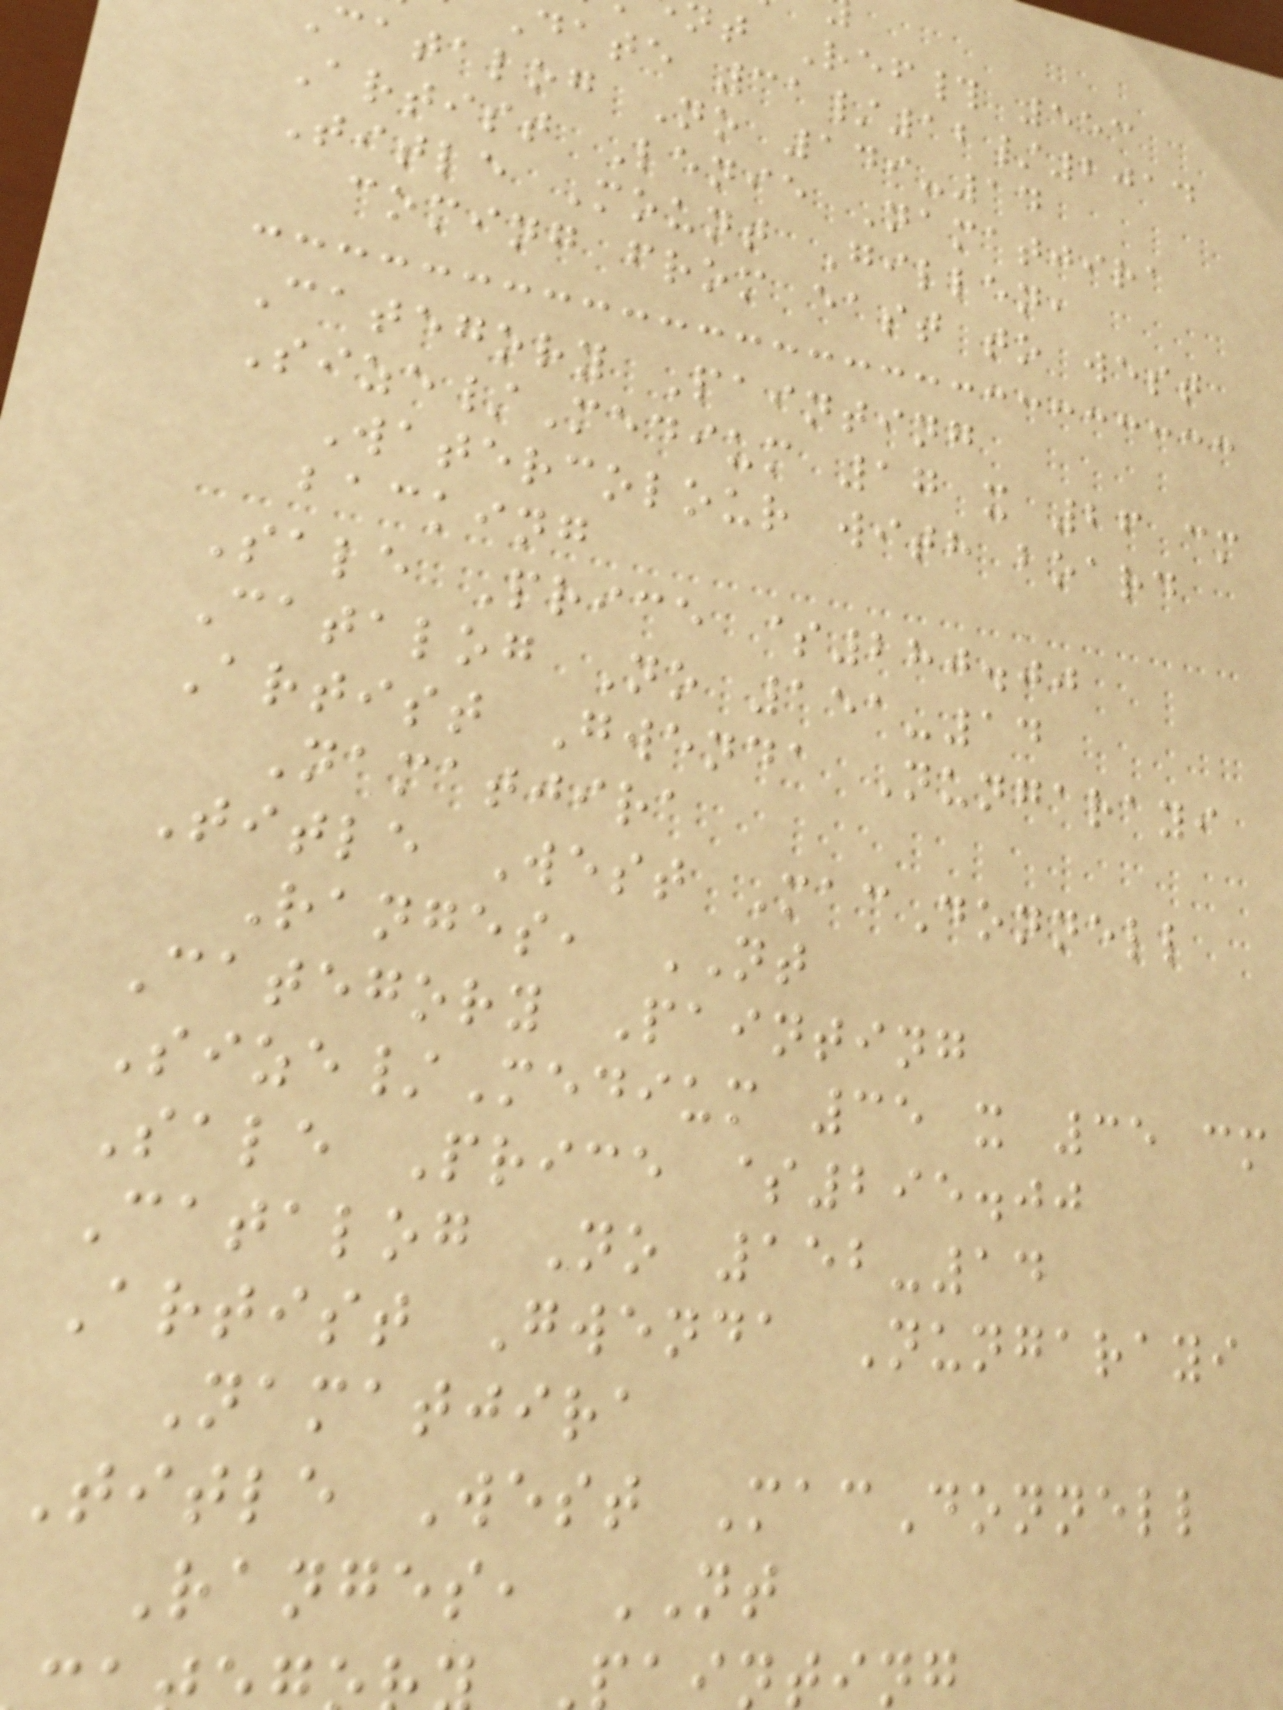nt Ref# 553
date 31/12/2014
catalog No 149-14
Artist Lenie Namatjira
Title Mount Gillen,
coming from east to west
Category Painting
Size/Medium 17 x 26 cm
Watercolour with board
backing
Sale Price $280.00
Catalog No 151-14
Artist Gwenda Nungarayi
Namatjira
Title West MacDonnell
Ranges, NT
Category Painting
Size/Medium 35 x 35 cm
Sale Price $295.00
Catalog No 152-14
Artist Gwenda Nungarayi
Namatjira
Title West MacDonnell
Ranges, NT
nting
